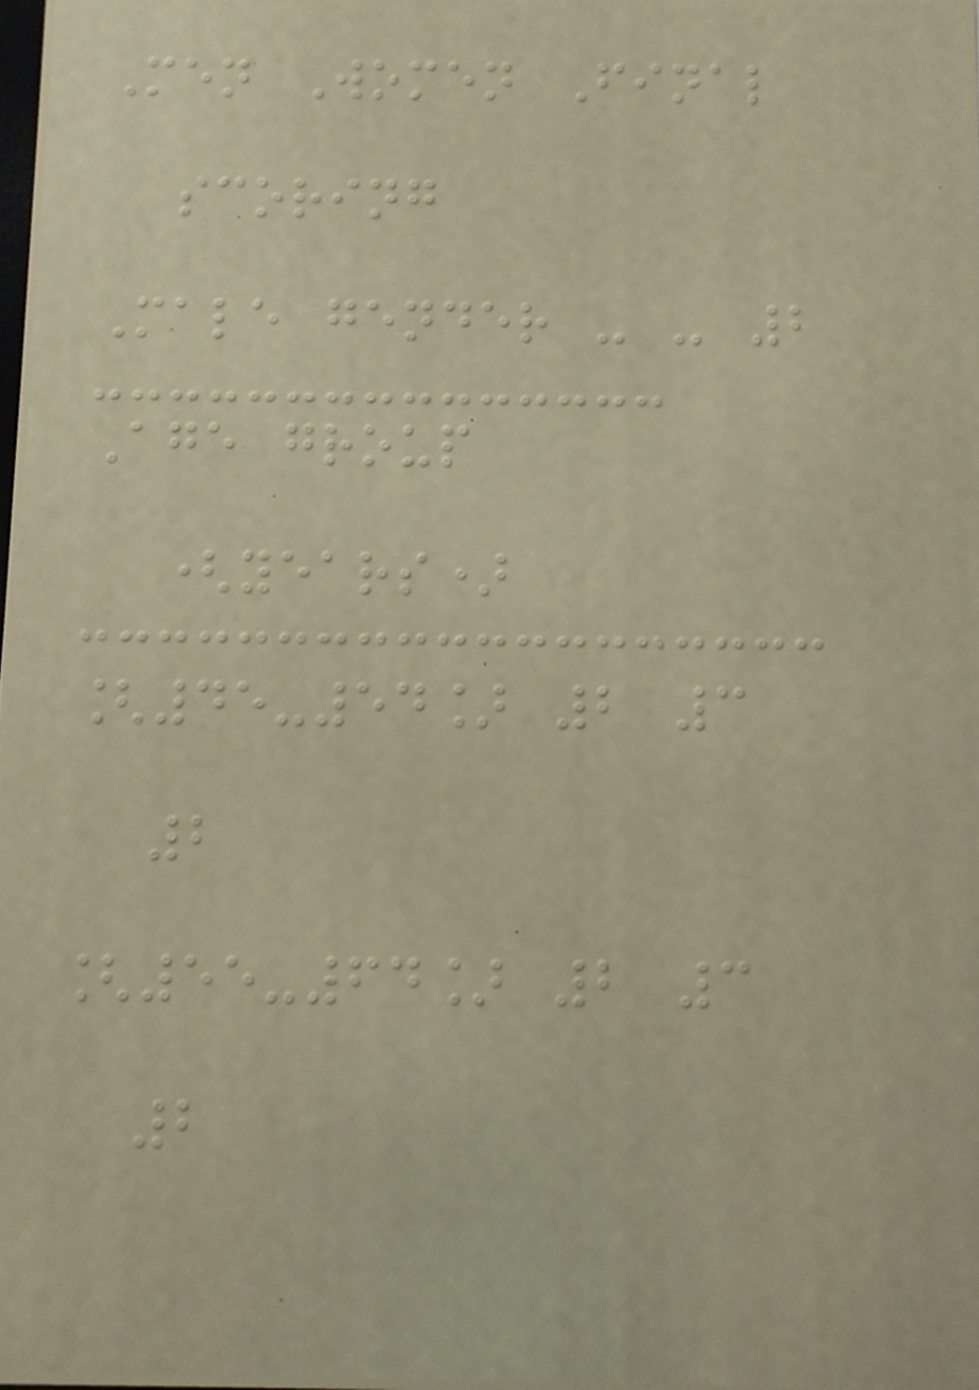Men Women Final
scoring
Male gender - - 2
Age group
(years)
[45-54] 2 3
2
[55-64] 2 3
2
